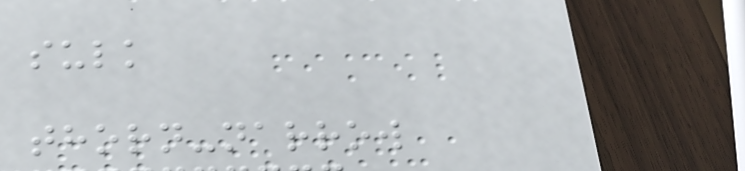sulk
thorn-narrow
